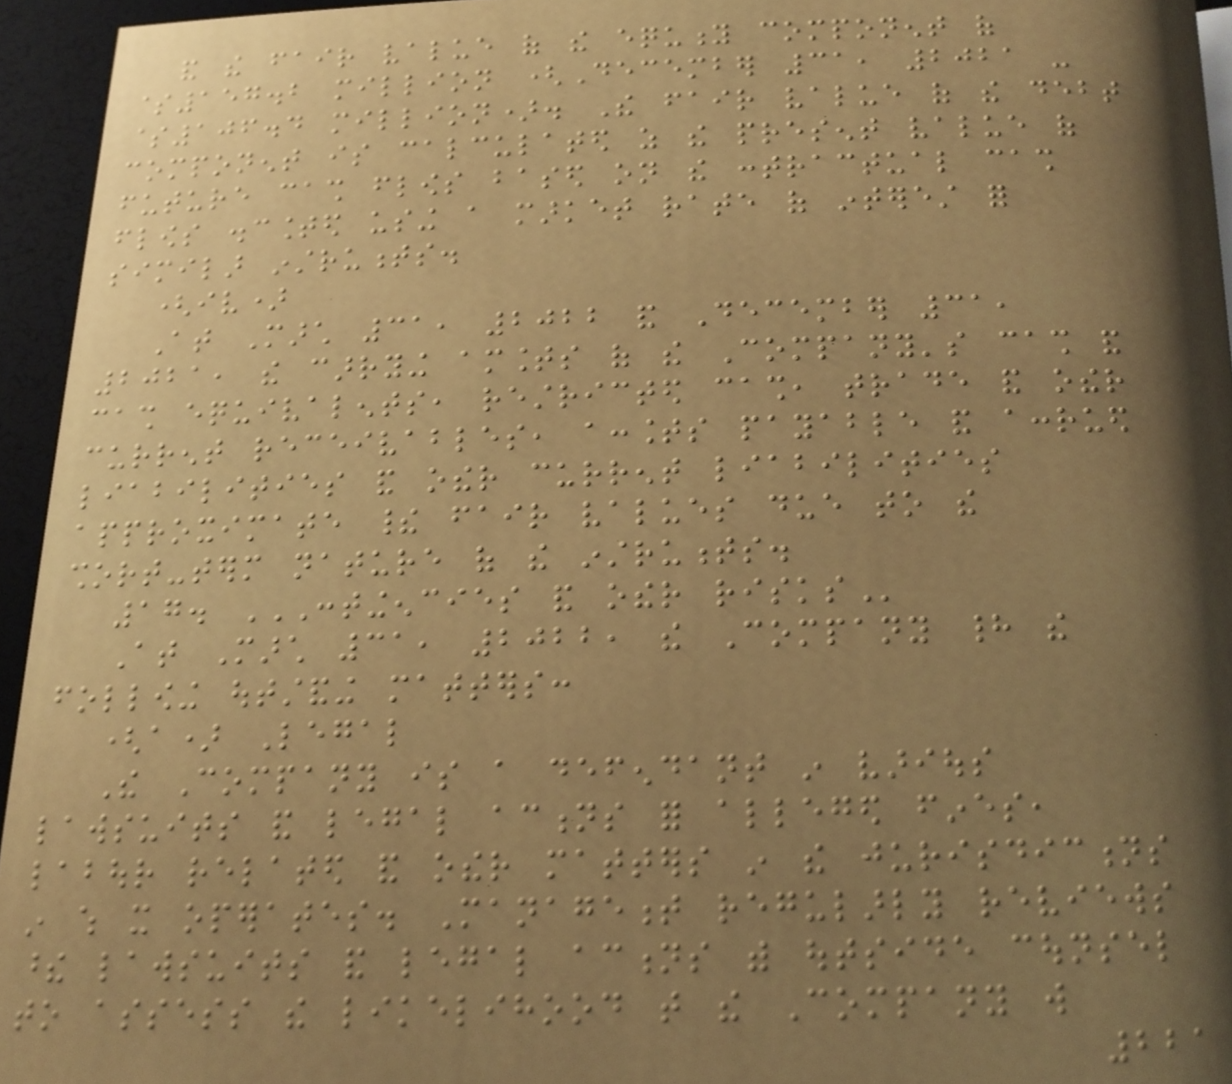and the fair value of the equity component of
$157.2 million (December 31, 2021 -
$106.4 million). The fair value of the debt
component is calculated as the present value of
future cash flows based on the contractual cash
flows discounted using a market rate of interest for
similar instruments.
(iv)
At March 31, 2022 and December 31,
2021, the carrying amounts of the Company's cash and
cash equivalents, restricted cash, trade and other
current receivables, accounts payable and accrued
liabilities and other current liabilities
approximate their fair values due to the
short-term nature of the instruments.
17. CONTINGENCIES AND OTHER RISKS
At March 31, 2022, the Company had the
following outstanding matters:
(a) Legal
The Company is a defendant in various
lawsuits and legal actions for alleged fines,
labour related and other matters in the jurisdictions
in which it operates. Management regularly reviews
these lawsuits and legal actions with outside counsel
to assess the likelihood that the Company will
221
